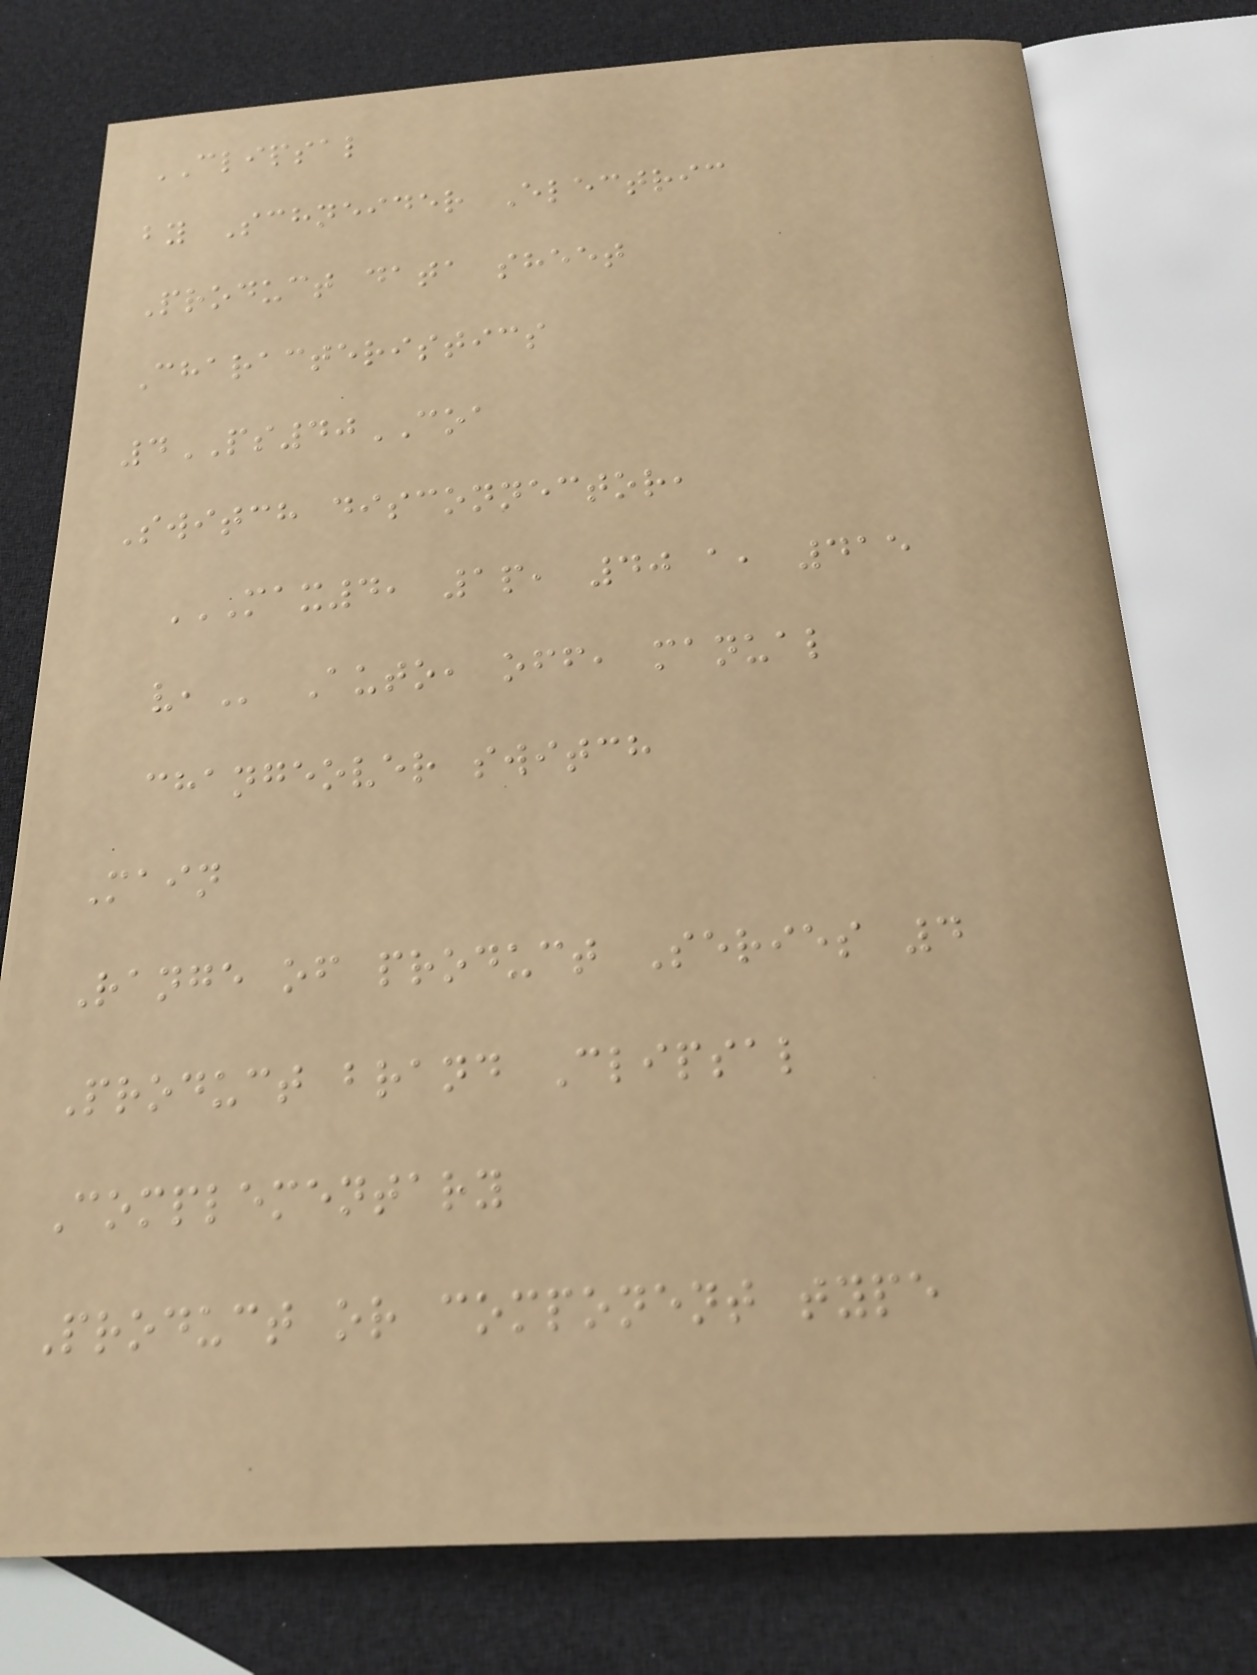CLIPSAL
by Schneider Electric
Product data sheet
Characteristics
4PS40COA
Switch disconnector,
MAX4, 1P, 40 A, 415
V, Auto, off, manual
changeover switch
Main
Range of product Series 4
Product brand Clipsal
Complementary
Product or component type
